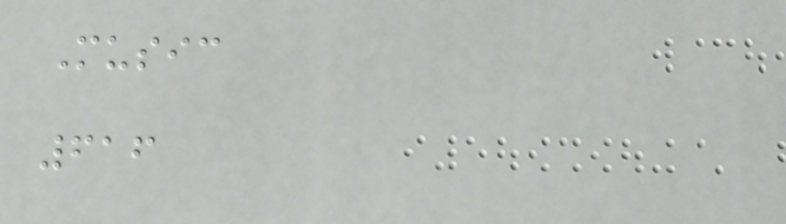Music
616
